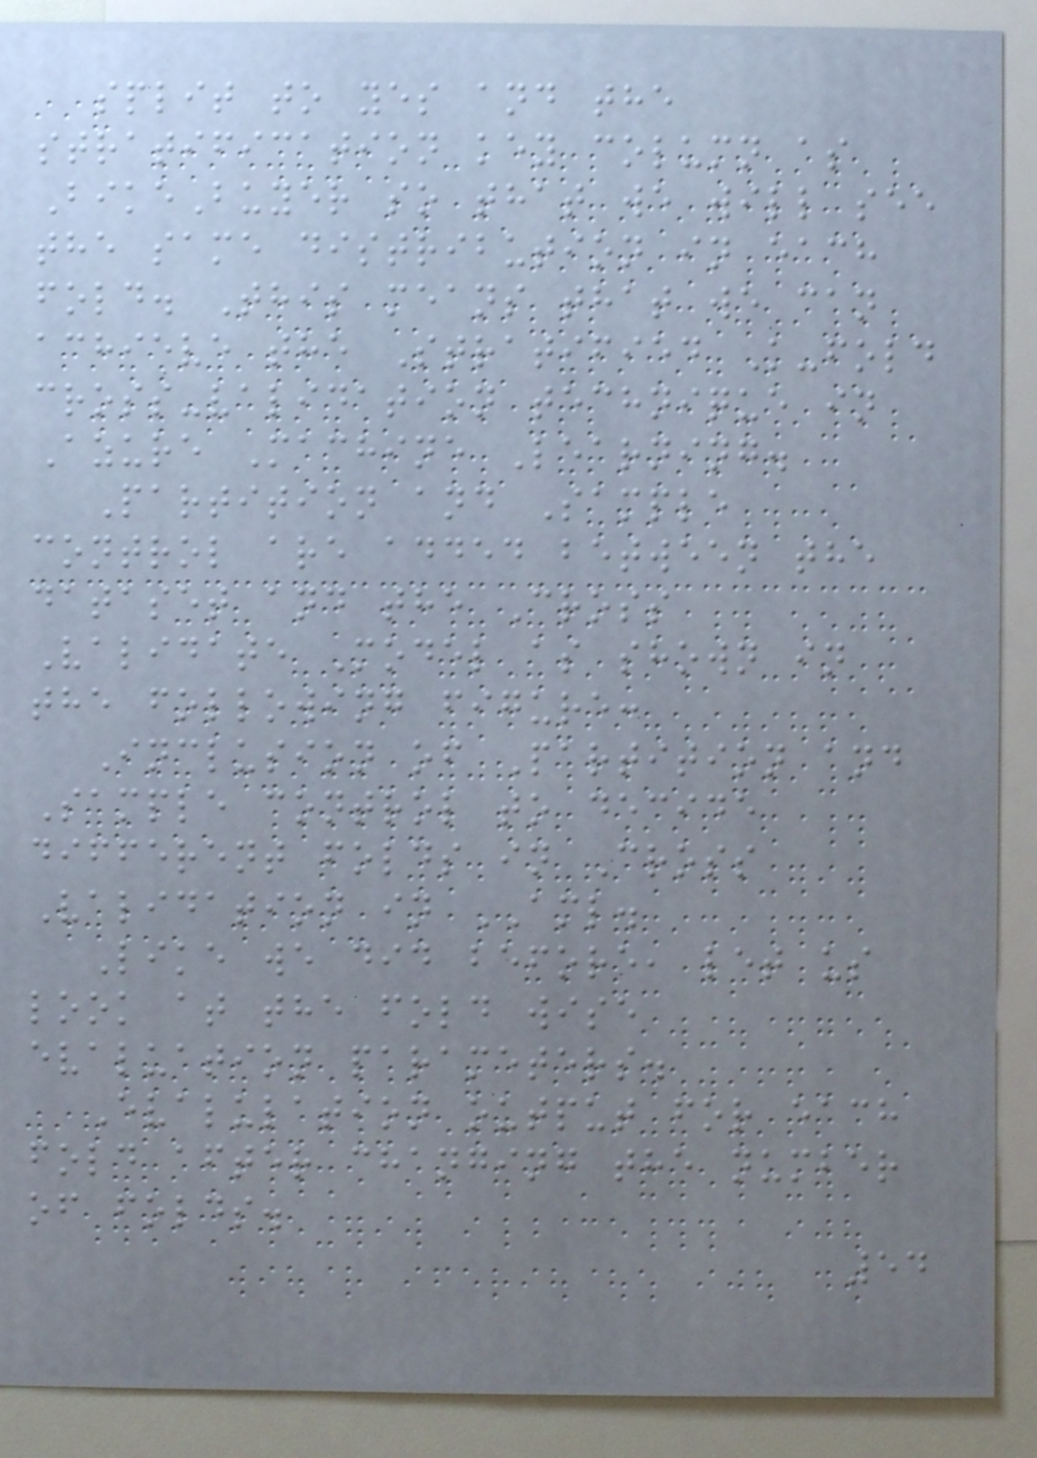split to yes and the
stratification key column as
BikeBuyer so that we will see
the same distribution in each
fold. This means that we can
achieve the Stratified K-fold
cross-validation technique in
Azure Machine Learning.
Partition and Sample
control are added between the
dataset and the Cross
Validate Model as shown in
the following figure:
Inclusion of Partition and
Sample control to decide
different folds in Cross
Validation in AML.
Like we did before, let us
look at the fold wise
evaluation parameters.
Evalulation output for each
fold after changing the number
of folds.
54
